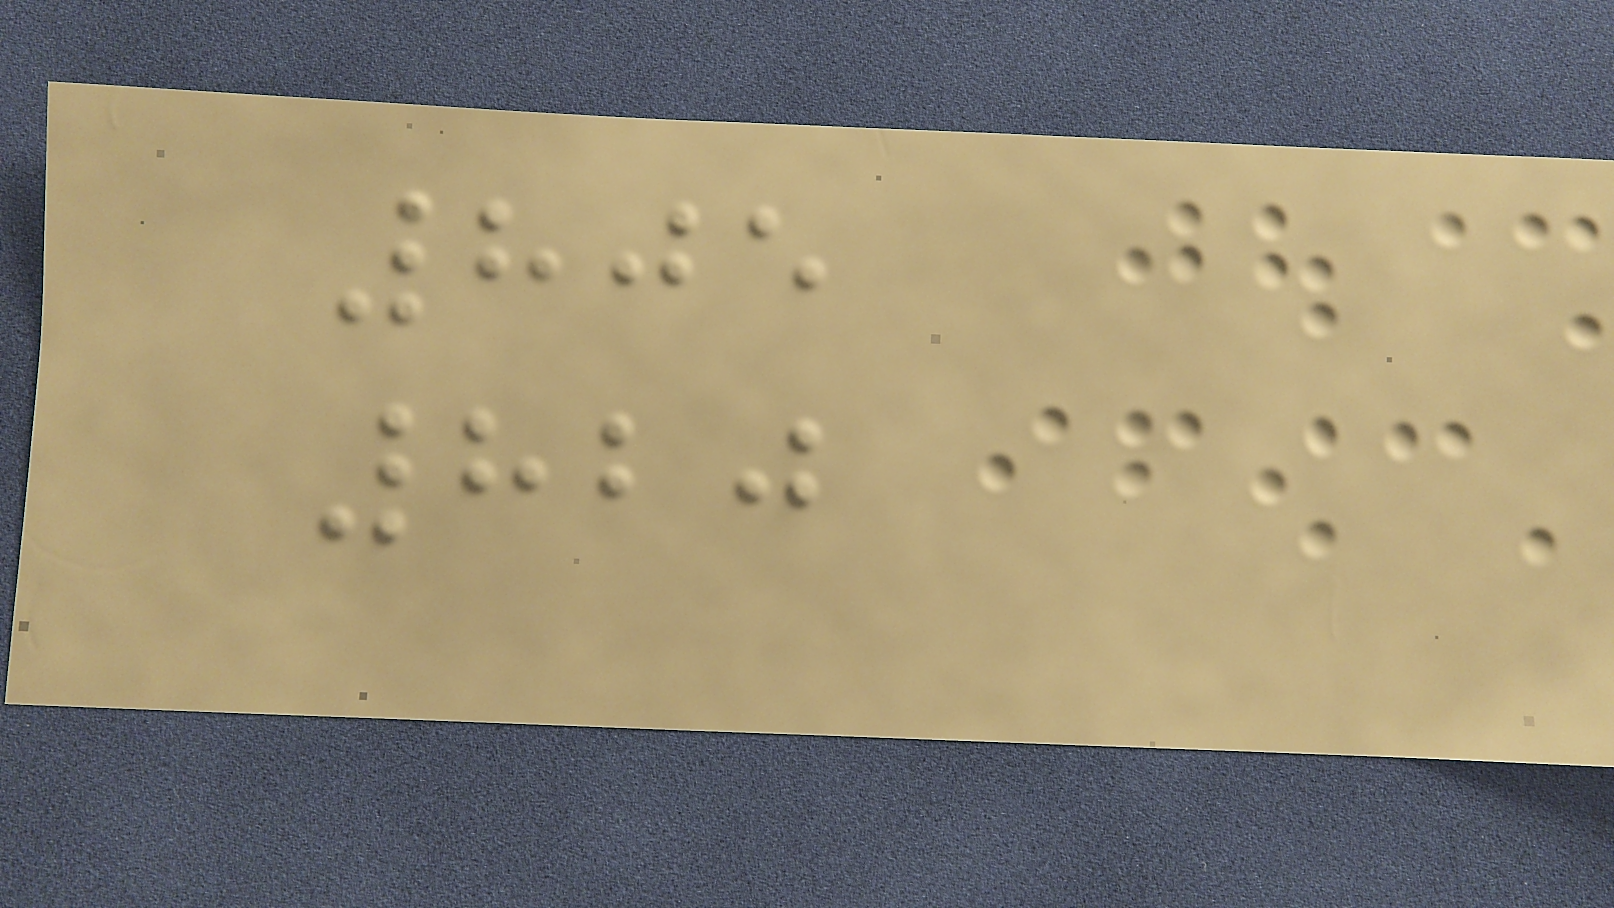805
820
